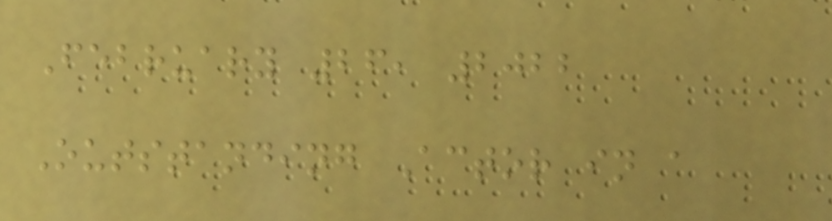February 26, 2022
Outstanding Actor in a
